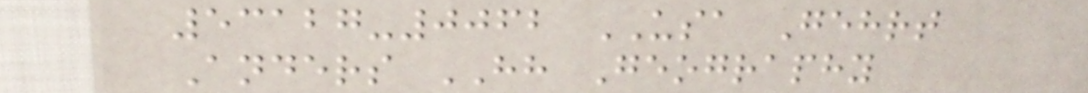53127-0062 USA Gehrt
Anders HH Geography
